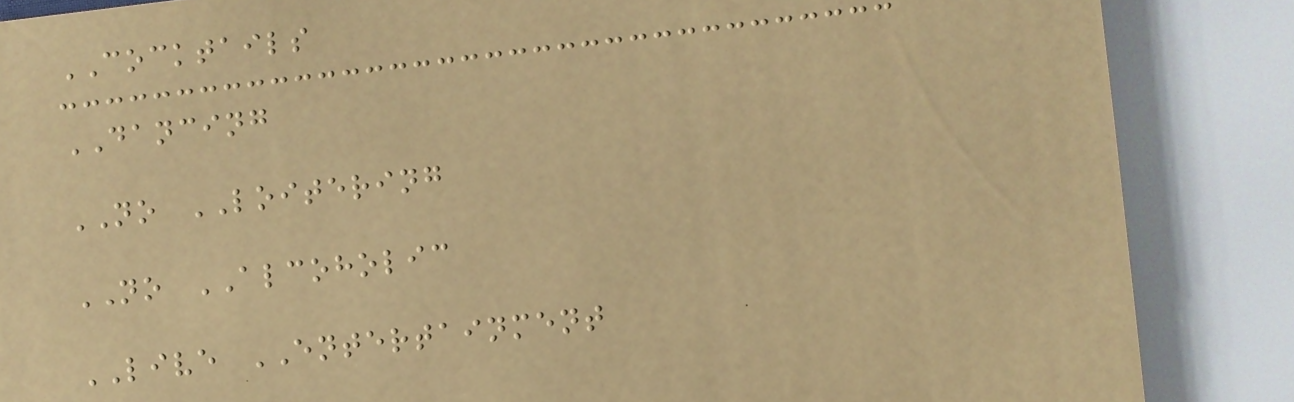COCKTAILS
DANCING
NO LOITERING
NO ALCOHOLIC
LIVE ENTERTAINMENT
